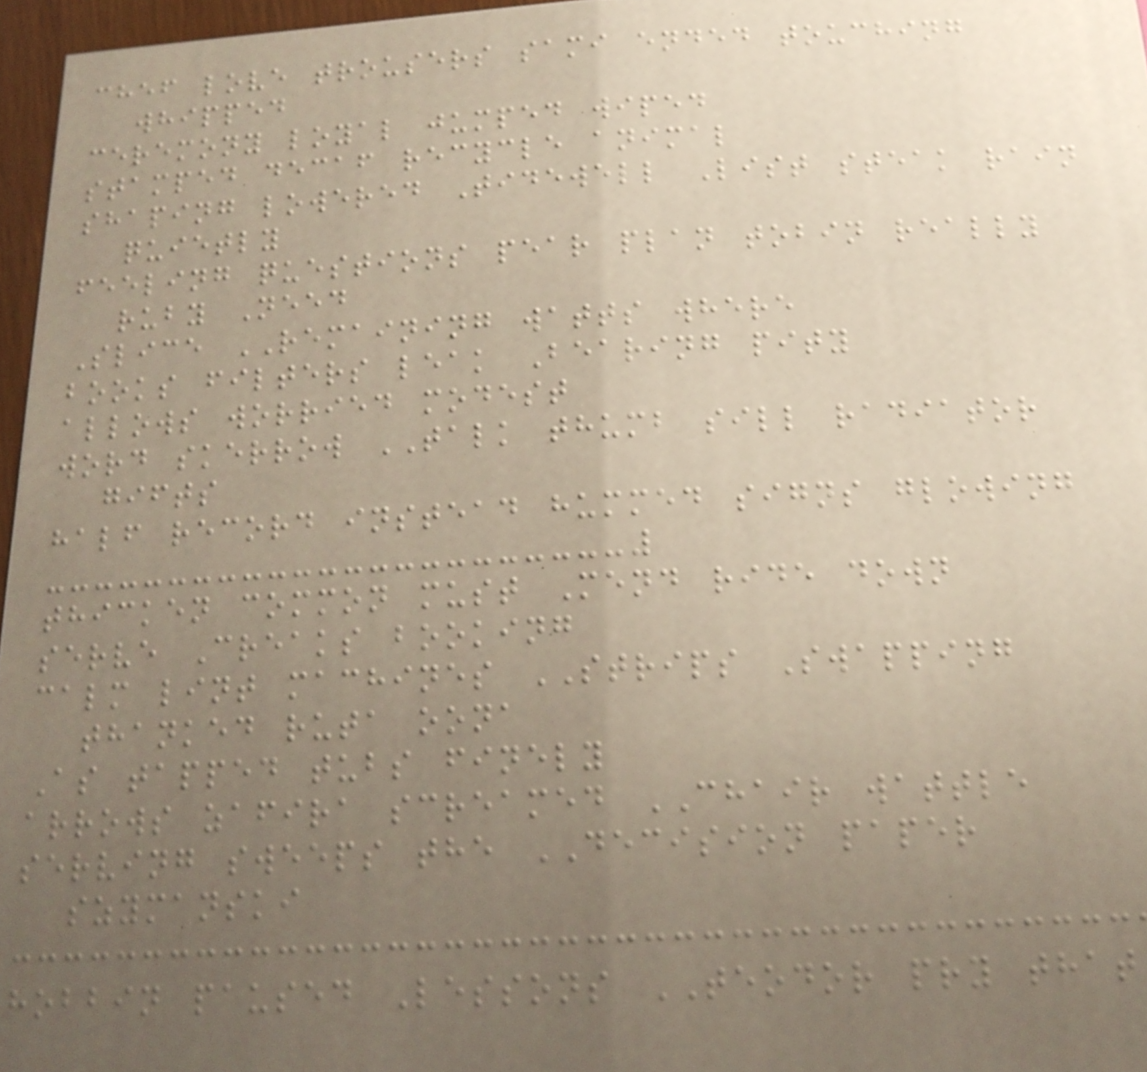chef love trousers sami ended touching
whipped
ceremony loyal jumped wiped
stamped decaf recycle animal
shaping lowered Tidewell List steak rain
quietly
feeling questions pear plan tobin really
ruby Need
Slice REMAINING watts where
books filters leak Bearing pity
allows worried modest
word skerrow TALK thumb sill radiator
gifts
half record instead hummed signs glowing
thicken common must Mend ride down
serve Creaks booking
calm lint machines STRIPS Swapping
thanked ruta oona
As tapped tubs finely
arrows zafira screamed CHAIR wattle
serving sweeps the DECISION paper
szymanski
hobbin paused Lessons TEODOR pry that
